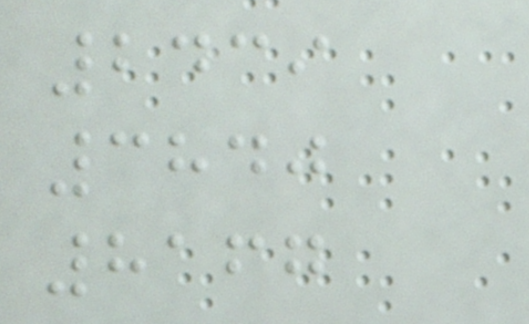2439
3840
8167
